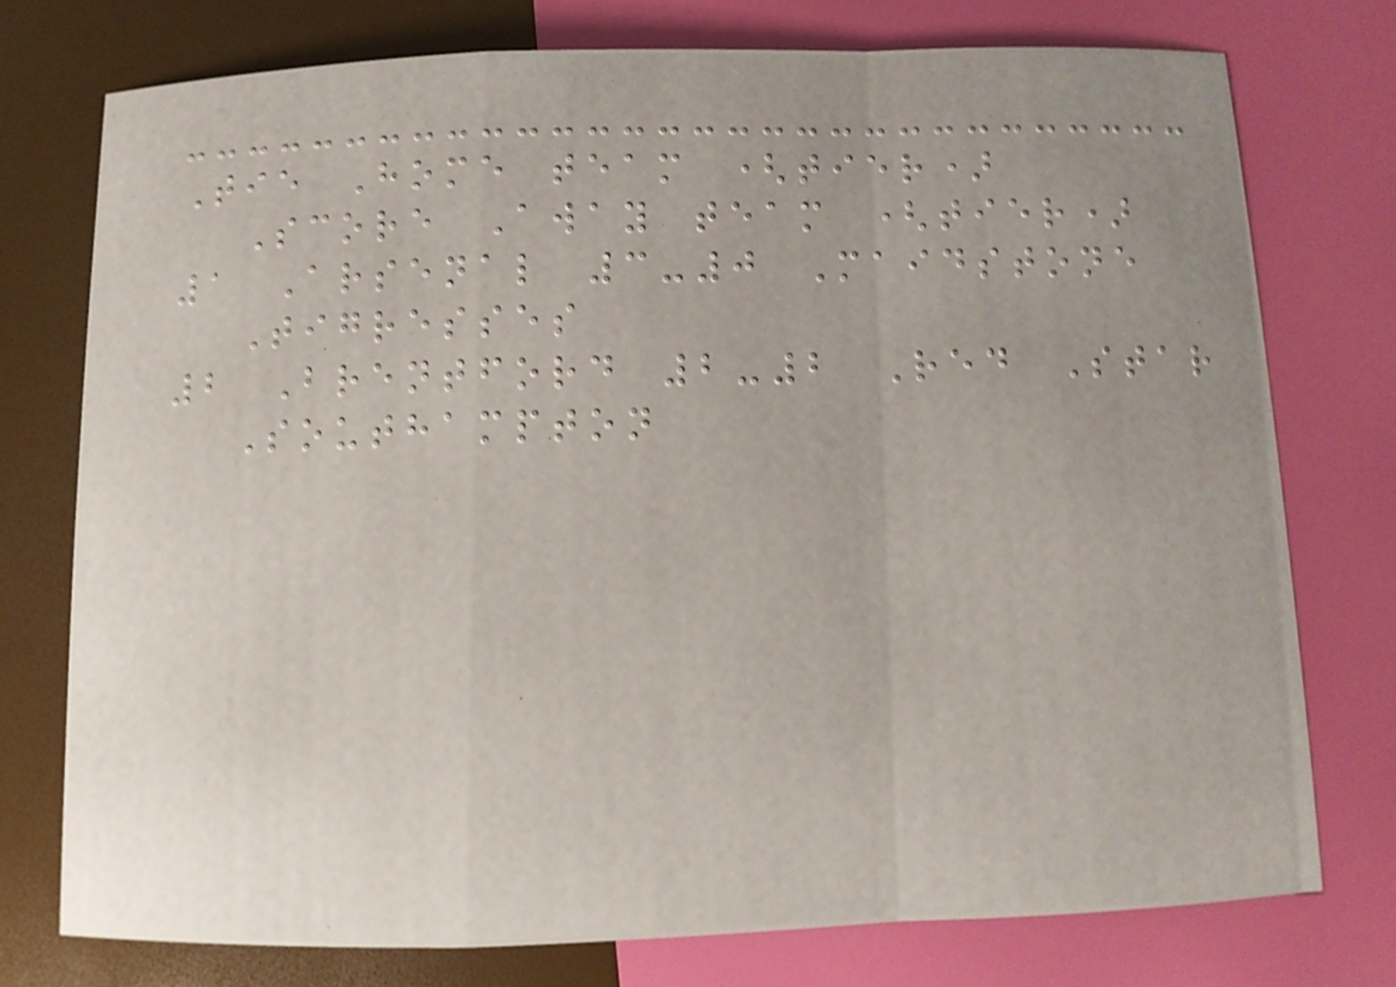Tie Home team (tier)
Score Away team (tier)
1 Arsenal 3-0 Maidstone
Tigresses
2 Brentford 2-2 Red Star
Southampton
